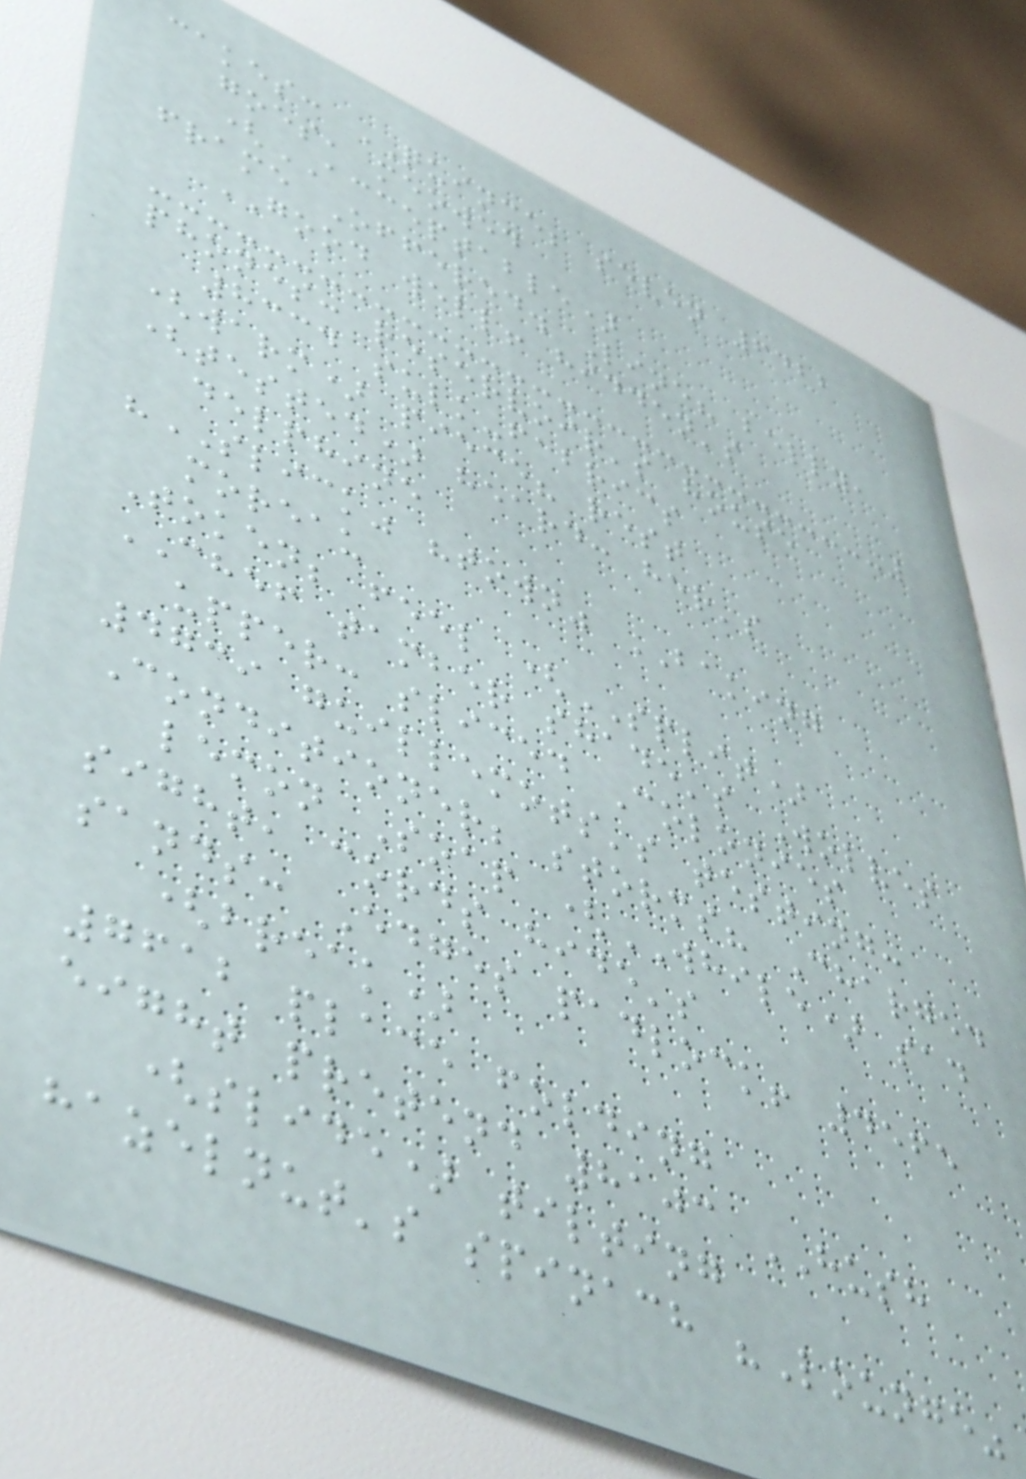cakes: QUINCE; seven 6422
goes, meowed
(ACCEPTABLE)
frame Offered. Line? belly,
GOOD well! hidden's
phones: reservoir's house
8334 sulk-fabrics
(warm) piece? rest
(tested) heard: her's
delphine
"SLICK" "town" BAKING
moreau
Token; feel (SPLIT)
CHEF tamber shade's Wolves
upper: sliced Colonies
4739 guillemots's testing:
Conditioner; storms? Charged
lemon Soap (WHILE) sad
sight, cords hide's
sands: Edges padlock! 4565
(break)
7612 place folding
eight pretend 8103 HUSH
(slide) tilting
hazelnut's spinach "Lounge"
